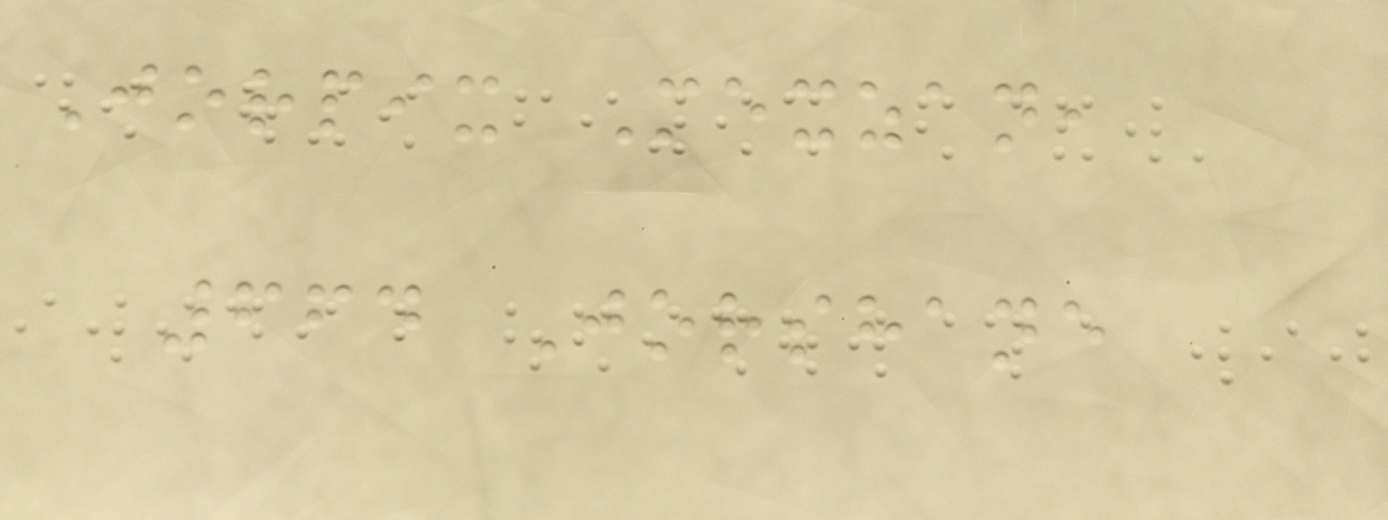Jorpix Mexzan,
664 Jorshane
